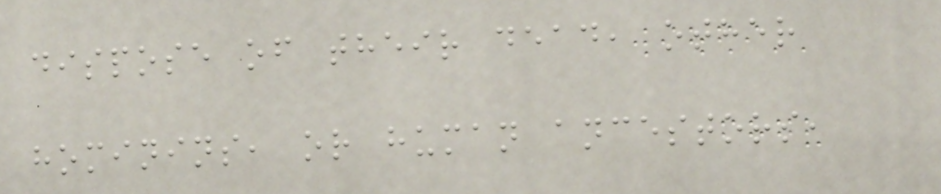dispose of their dead, other
hominins, or human ancestors,
